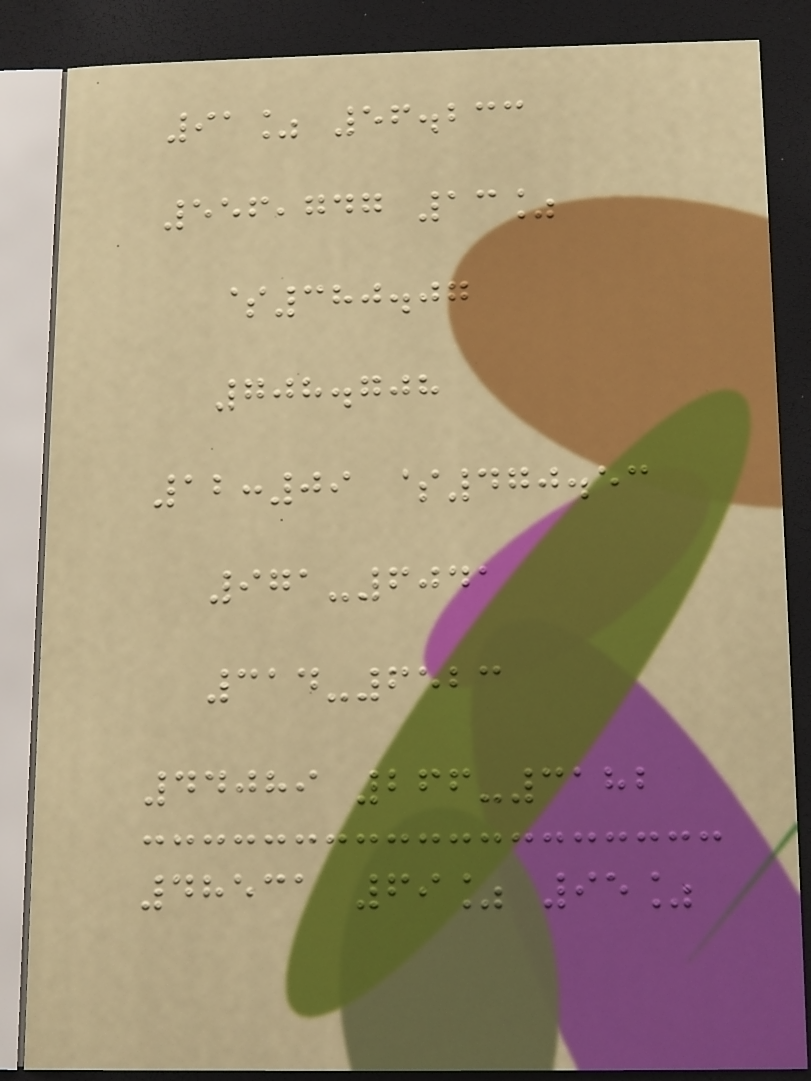91% 56.233
556,747 13%
$380.07
708.708
12:09 $470.53
971-6041
314-6523
44089 266-3182
48531 69% 95%
